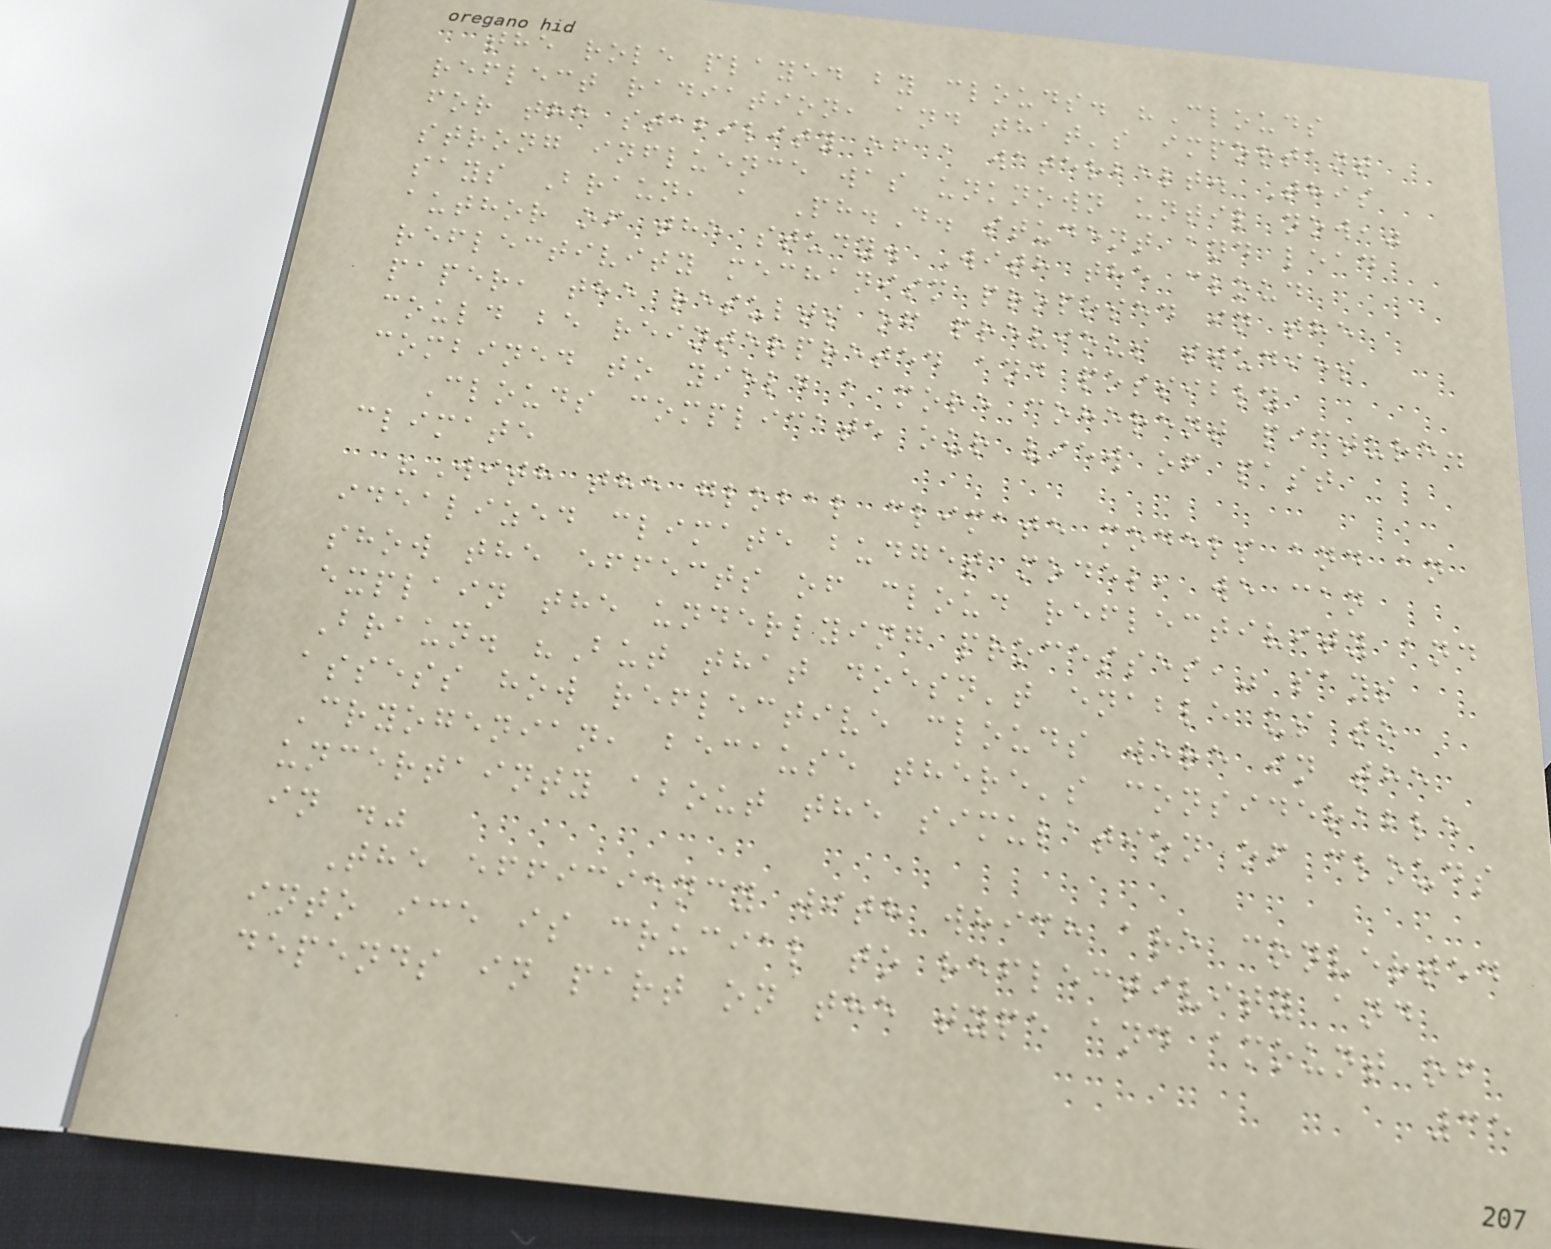the role played by clouds. "Clouds
reflect radiation, and that's important
for the stability of a waterbelt. This
strong influence was unknown until now,"
says Braun, a Ph.D. student and lead
author of the study. With the cloud
reflectivity mechanism proposed in the
paper, the results of previous studies
could be reinterpreted and possibly
combined to yield a more coherent picture.
Clouds complicate our view of past
climate
"With the global climate models and an
idealized climate budget model, we can
show the effects of cloud reflectivity and
explain the underlying processes," says
Braun. "But that doesn't enable us to
assess how reflective clouds were in the
Cryogenian, because there's considerable
uncertainty about the simulation of clouds
in ."
The efficiency with which are converted
into ice is crucial to reflectivity and
depends in part on the type and amount of
35
